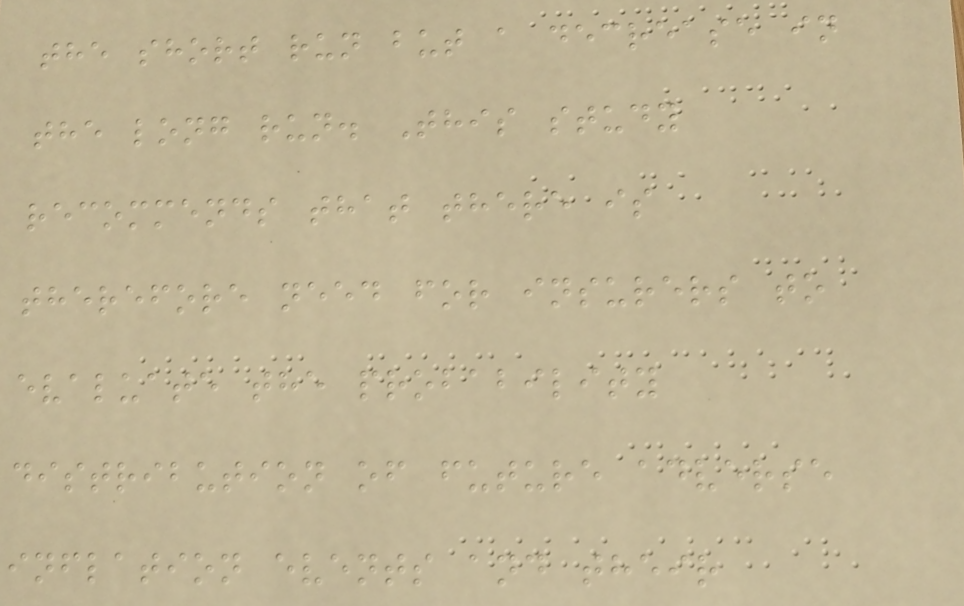the short run but a decrease in
the long run. This study
recommends that there is
therefore need for insurers to
evaluate the probability
distribution of future adverse
inflation events and their
